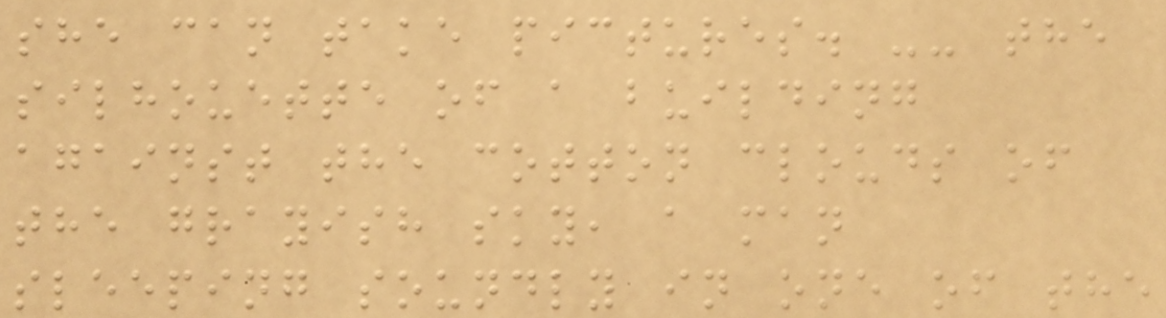she can take pictures. -- the
silhouette of a building
against the cotton clouds of
the grayish sky, a man
sleeping soundly in one of the
